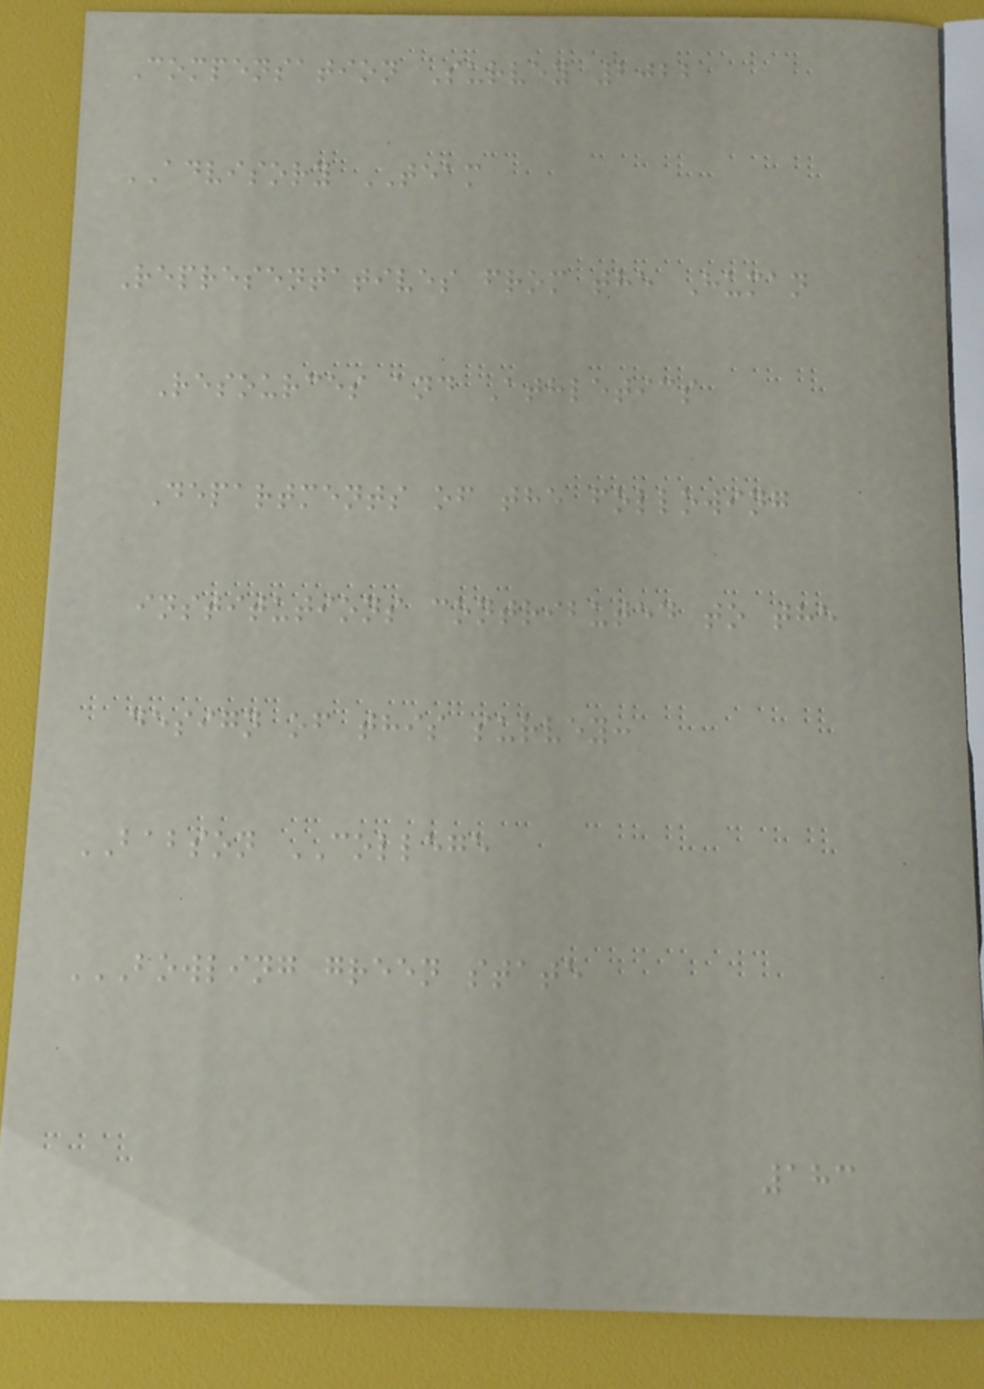Compensation Survey 2022
ADVISORY TEAM
Representatives from the Human
Resources and Athletics
Departments of the following
institutions contributed to the
design of this survey:
BABSON COLLEGE
BOWLING GREEN STATE
183
